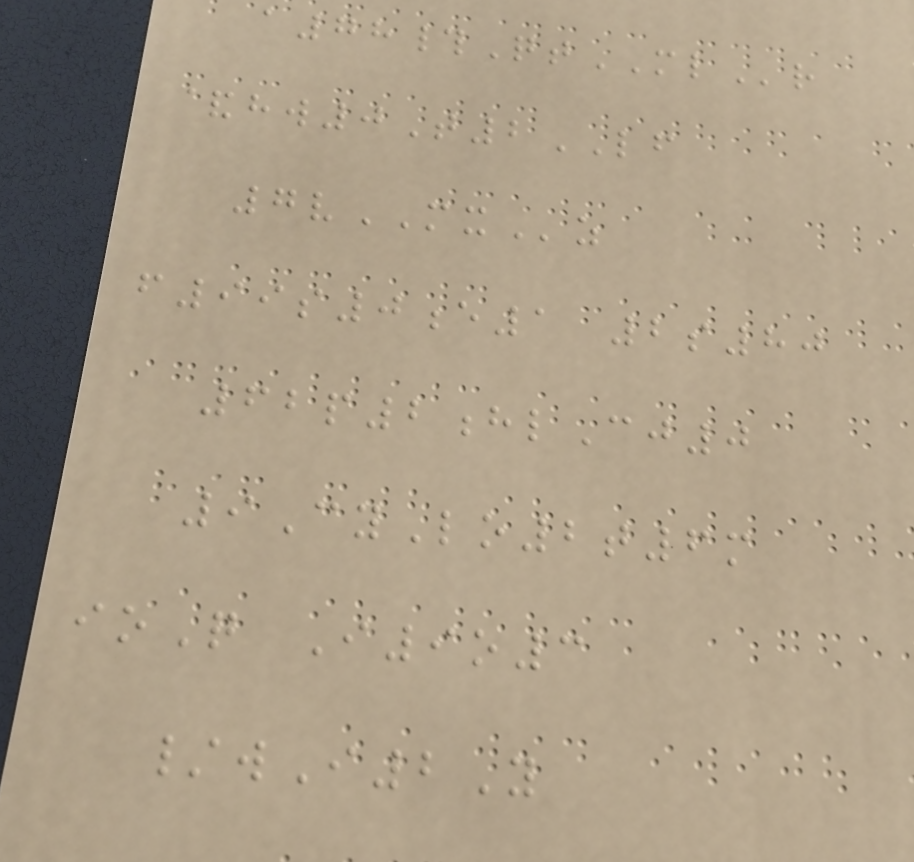a78#QtMLr
&hw0T2LF
7vMXz
f99s0e1 2s80
62p2hlCj0
9CyLo2t6m
ioQ I9o3
/wI2Y
